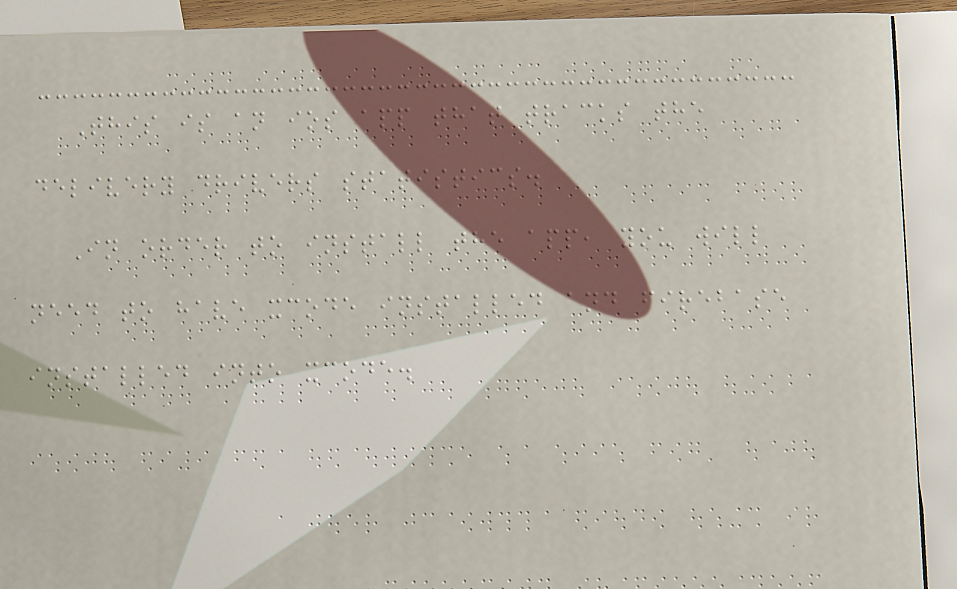This is an ios app that tracks the
delivery drivers statistics.
In order to install the app, you will
need to have xcode installed and firebase
installed into xcode.
